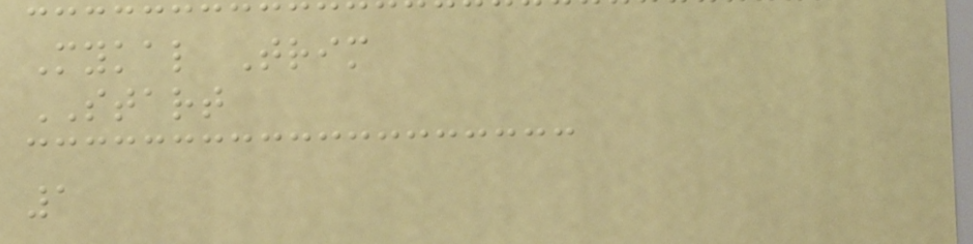Mykal Trim
START
1
